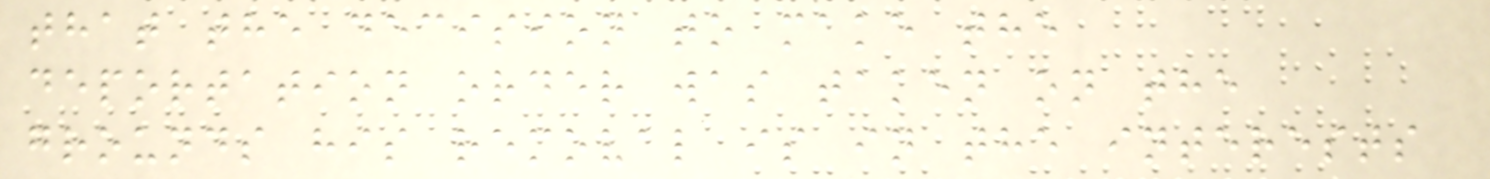that the decision to make the
deportation order was taken on the
grounds his removal is in the interests
